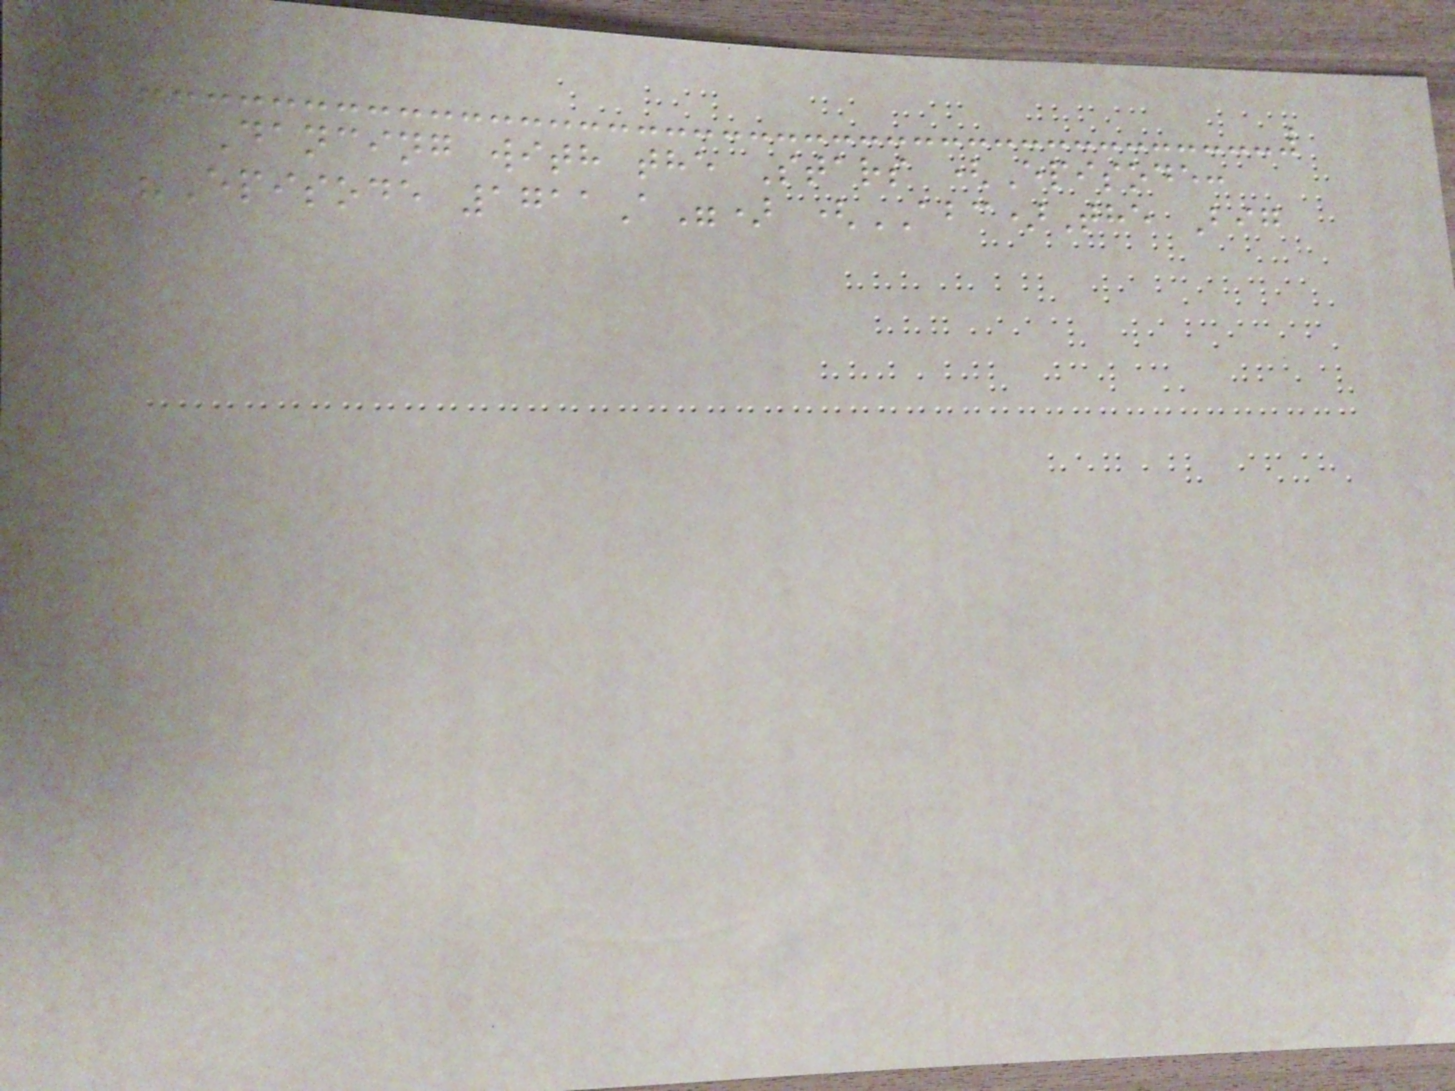Dancing with the Stars (Episode:
"Episode 1711A") (ABC)The Big
